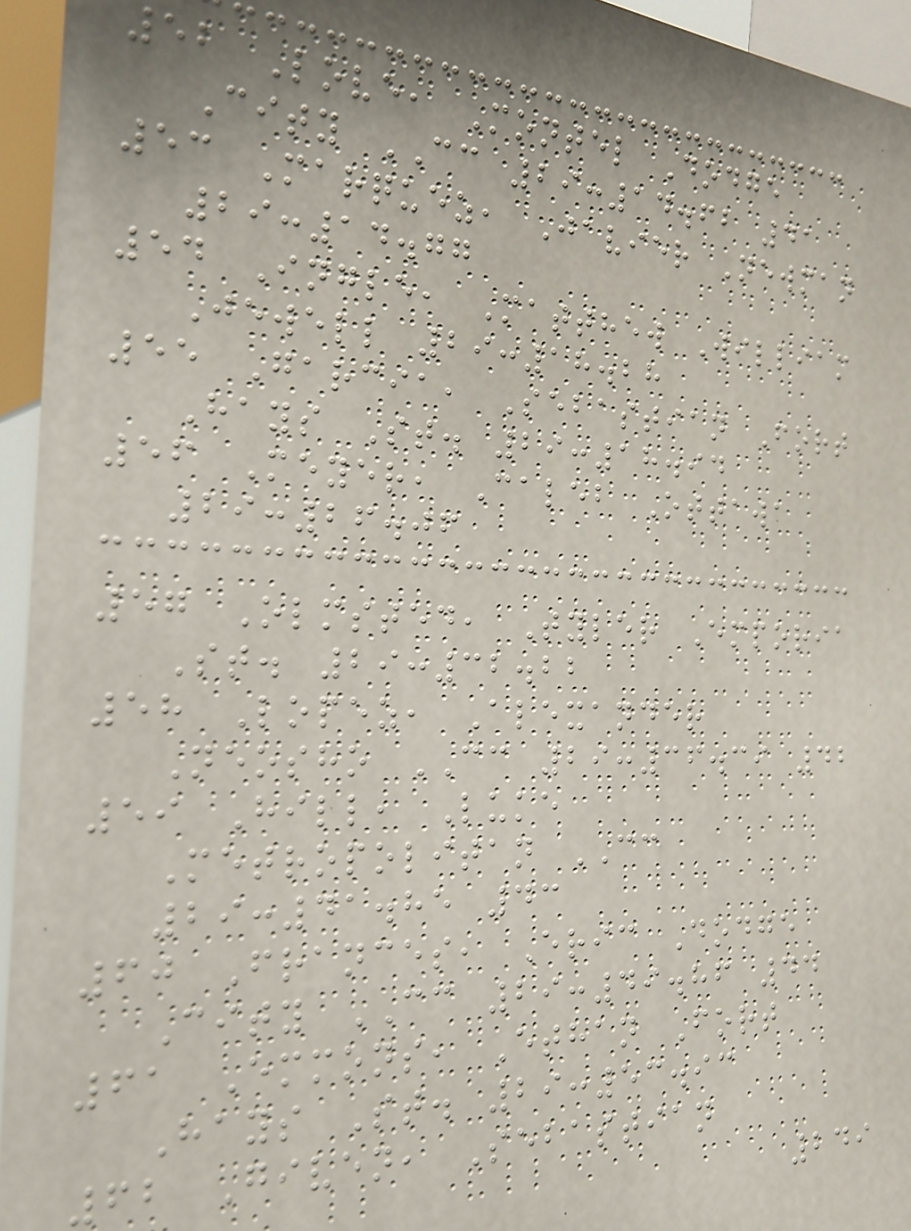52 Love, Montel Dodge
City CC 29:14.62 41
53 Marquez, Javier Newman
29:14.77
54 Ingle, Matthew William
Jewell 29:18.28
55 Garcia, Sebastian Fort
Hays St. 29:18.94
56 Meyer, Caleb Ottawa
29:26.06
57 Olmsted, Tyler Emporia
St. 29:32.22
58 Lopez, Alexander
Neosho CC 29:36.39 42
59 Hill, Luke
Metropolitan CC
29:41.85 43
60 Frances, Eric Dodge
City CC 29:49.86 44
61 Emmons, Ethan Fort
Hays St. 29:53.93
62 Given, Sebastian
249
